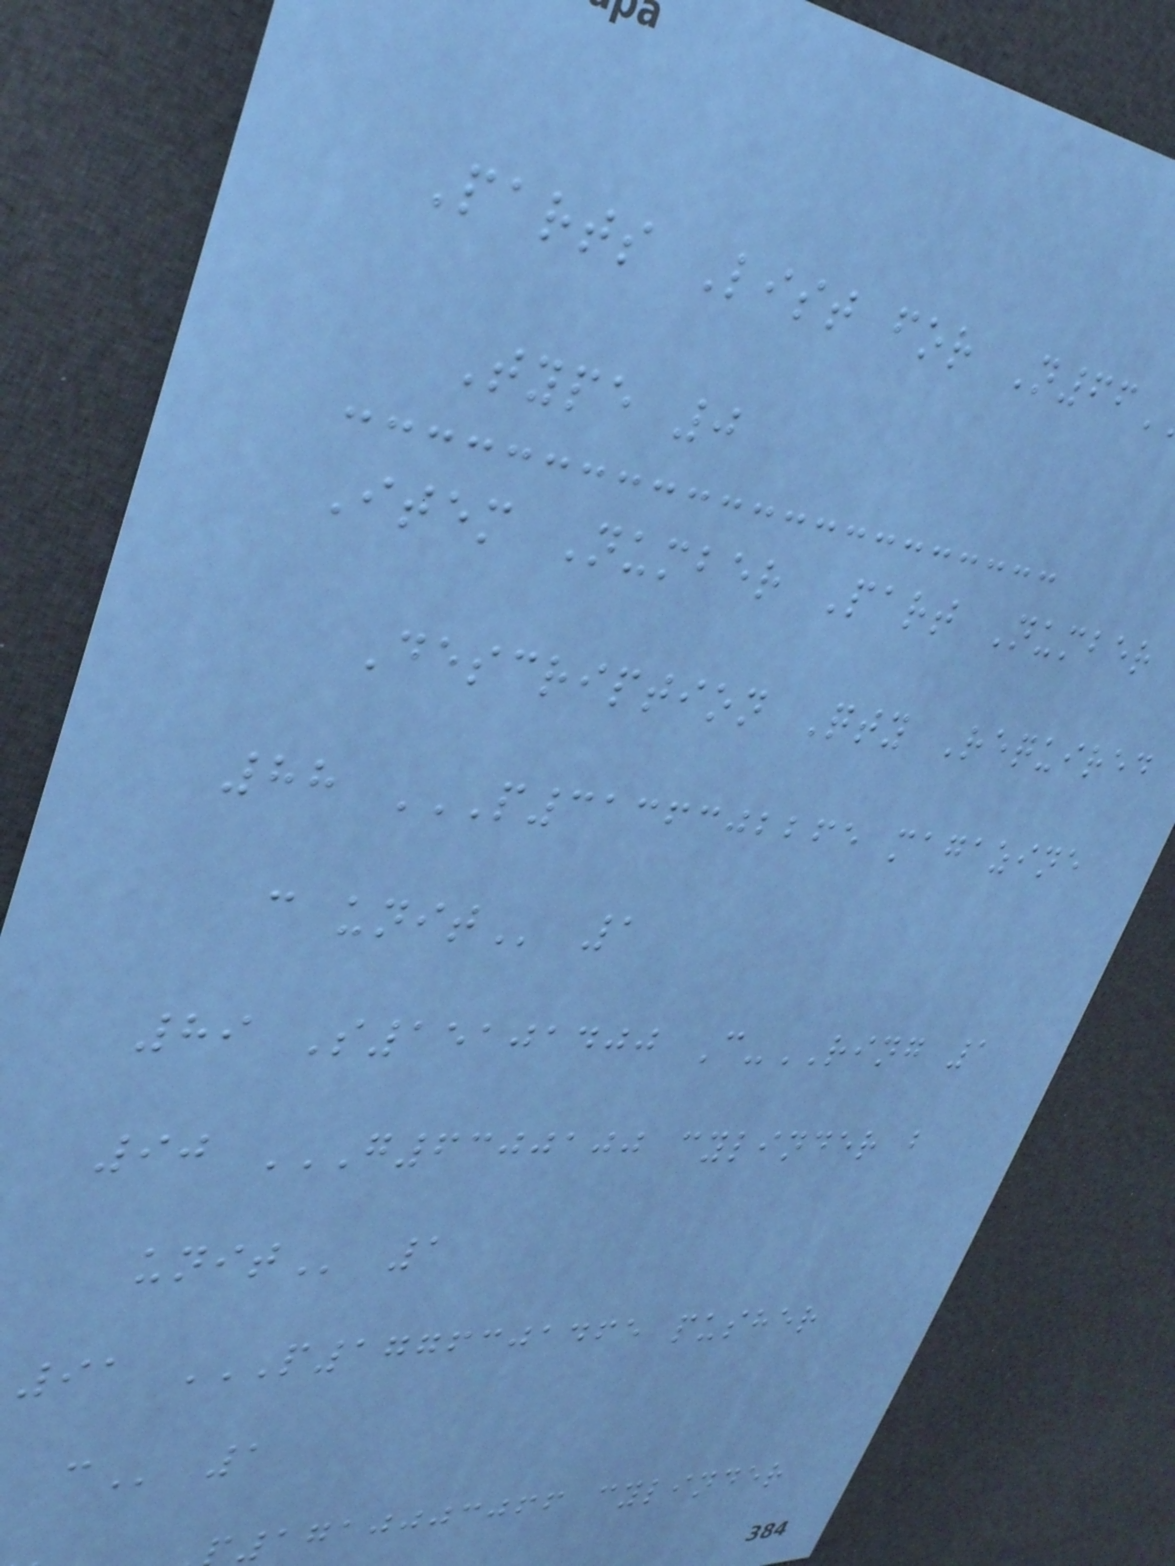Parts List for N66
Type 0
Item Number Part Number
Description Qty Required
88 P3136302265 MAGAZINE
89 S15101400 C-RING 1
90 G6300100 CYLINDER B
91 P1776301465 PUSHER
1710003066 cylinder
